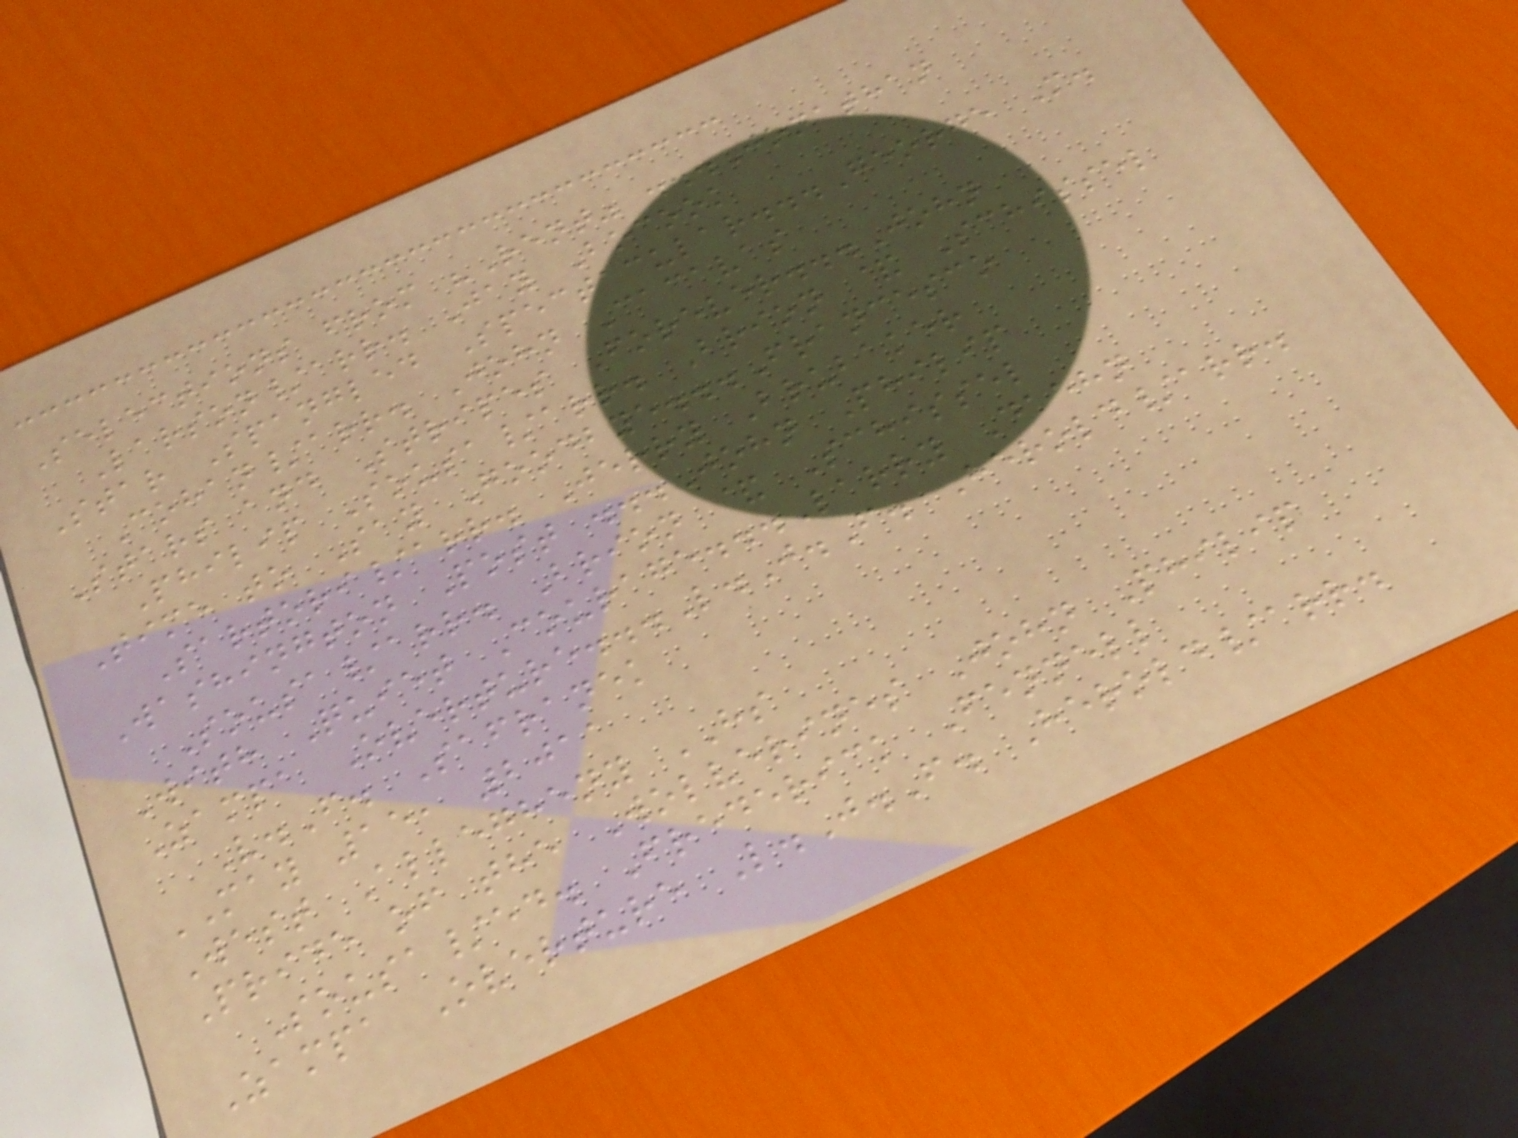Selections from "Rent" ...Jonathan
Larson/arr. Jay Bocook
Star Spangled Spectacular...George M.
Cohan/arr. John Cacavas
Stars and Stripes Forever...John
Philip Sousa/arr. Brion & Schissel
Time to Say Goodbye...Francesco
Sartori/arr. Jerry Brubaker
Washington Post ...John Philip
Sousa/arr. Brion & Schissel
With Quiet Courage...Larry Daehn
Zampa Overture...L.J.F. Herold/arr.
V.F. Safranek
MAY 15, 2011
West Allegheny HS
Pride of the Wolverines John Philip
Sousa/ed. Frederick Fennell
Zampa Overture L.J.F. Herold/arr.
